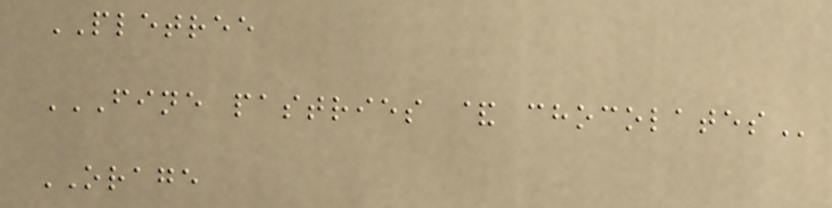PLETREE
FINE PASTRIES & CHOCOLATES
ORAGE
